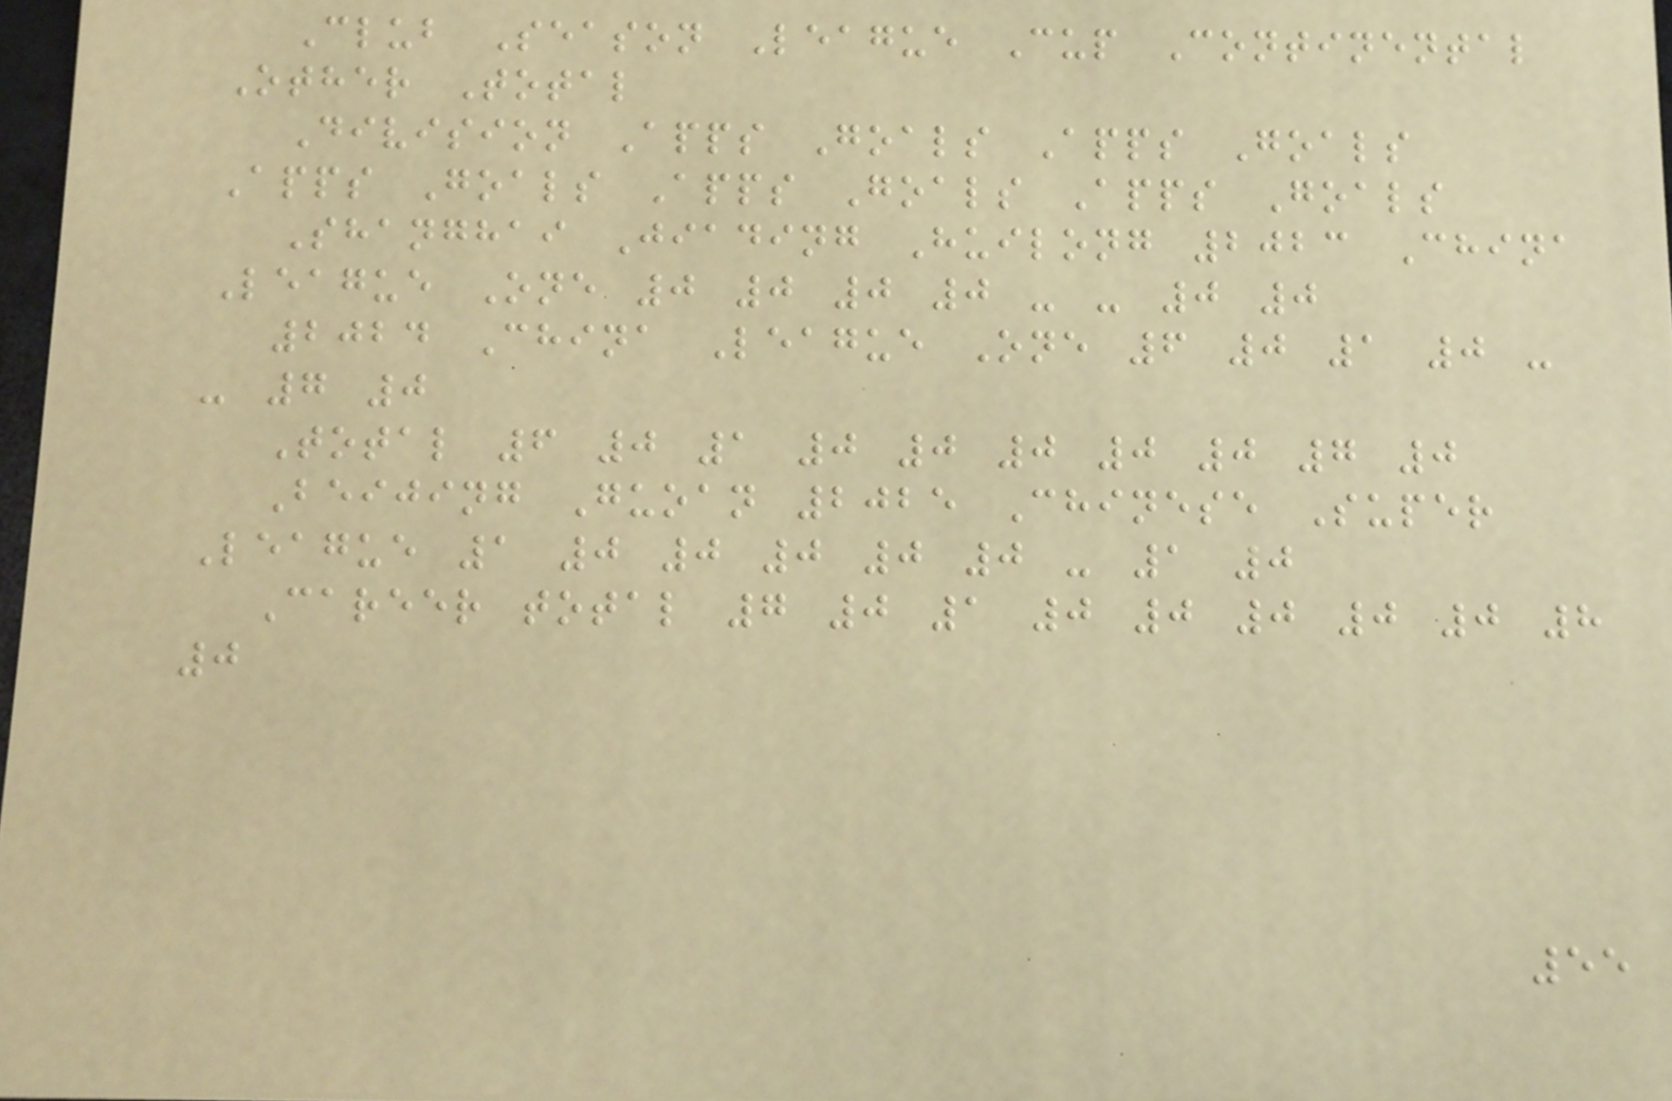Club Season League Cup Continental
Other Total
Division Apps Goals Apps Goals
Apps Goals Apps Goals Apps Goals
Shanghai Jiading Huilong 2023 China
League One 0 0 0 0 - - 0 0
2024 China League One 6 0 1 0 -
- 7 0
Total 6 0 1 0 0 0 0 0 7 0
Beijing Guoan 2025 Chinese Super
League 1 0 0 0 0 0 - 1 0
Career total 7 0 1 0 0 0 0 0 8
0
55
